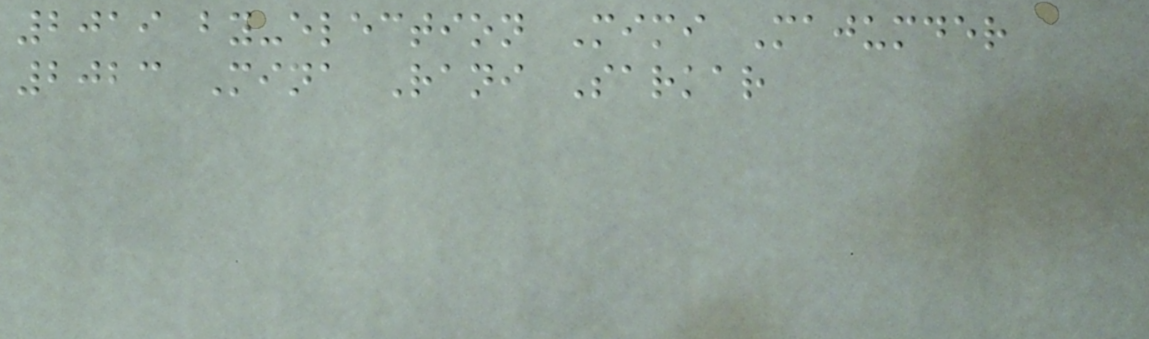2019 by-election Mimi Majumder
2023 Mina Rani Sarkar
